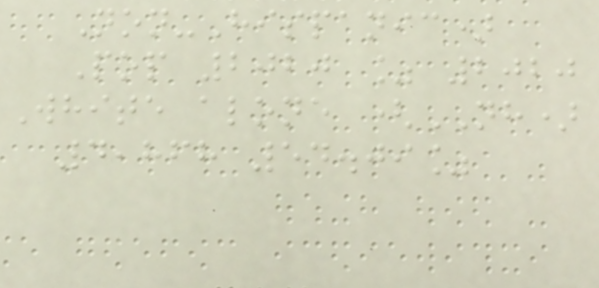Non-Hispanic)
Pop 2020 % 2020
White alone (NH)
4,868 54.09%
